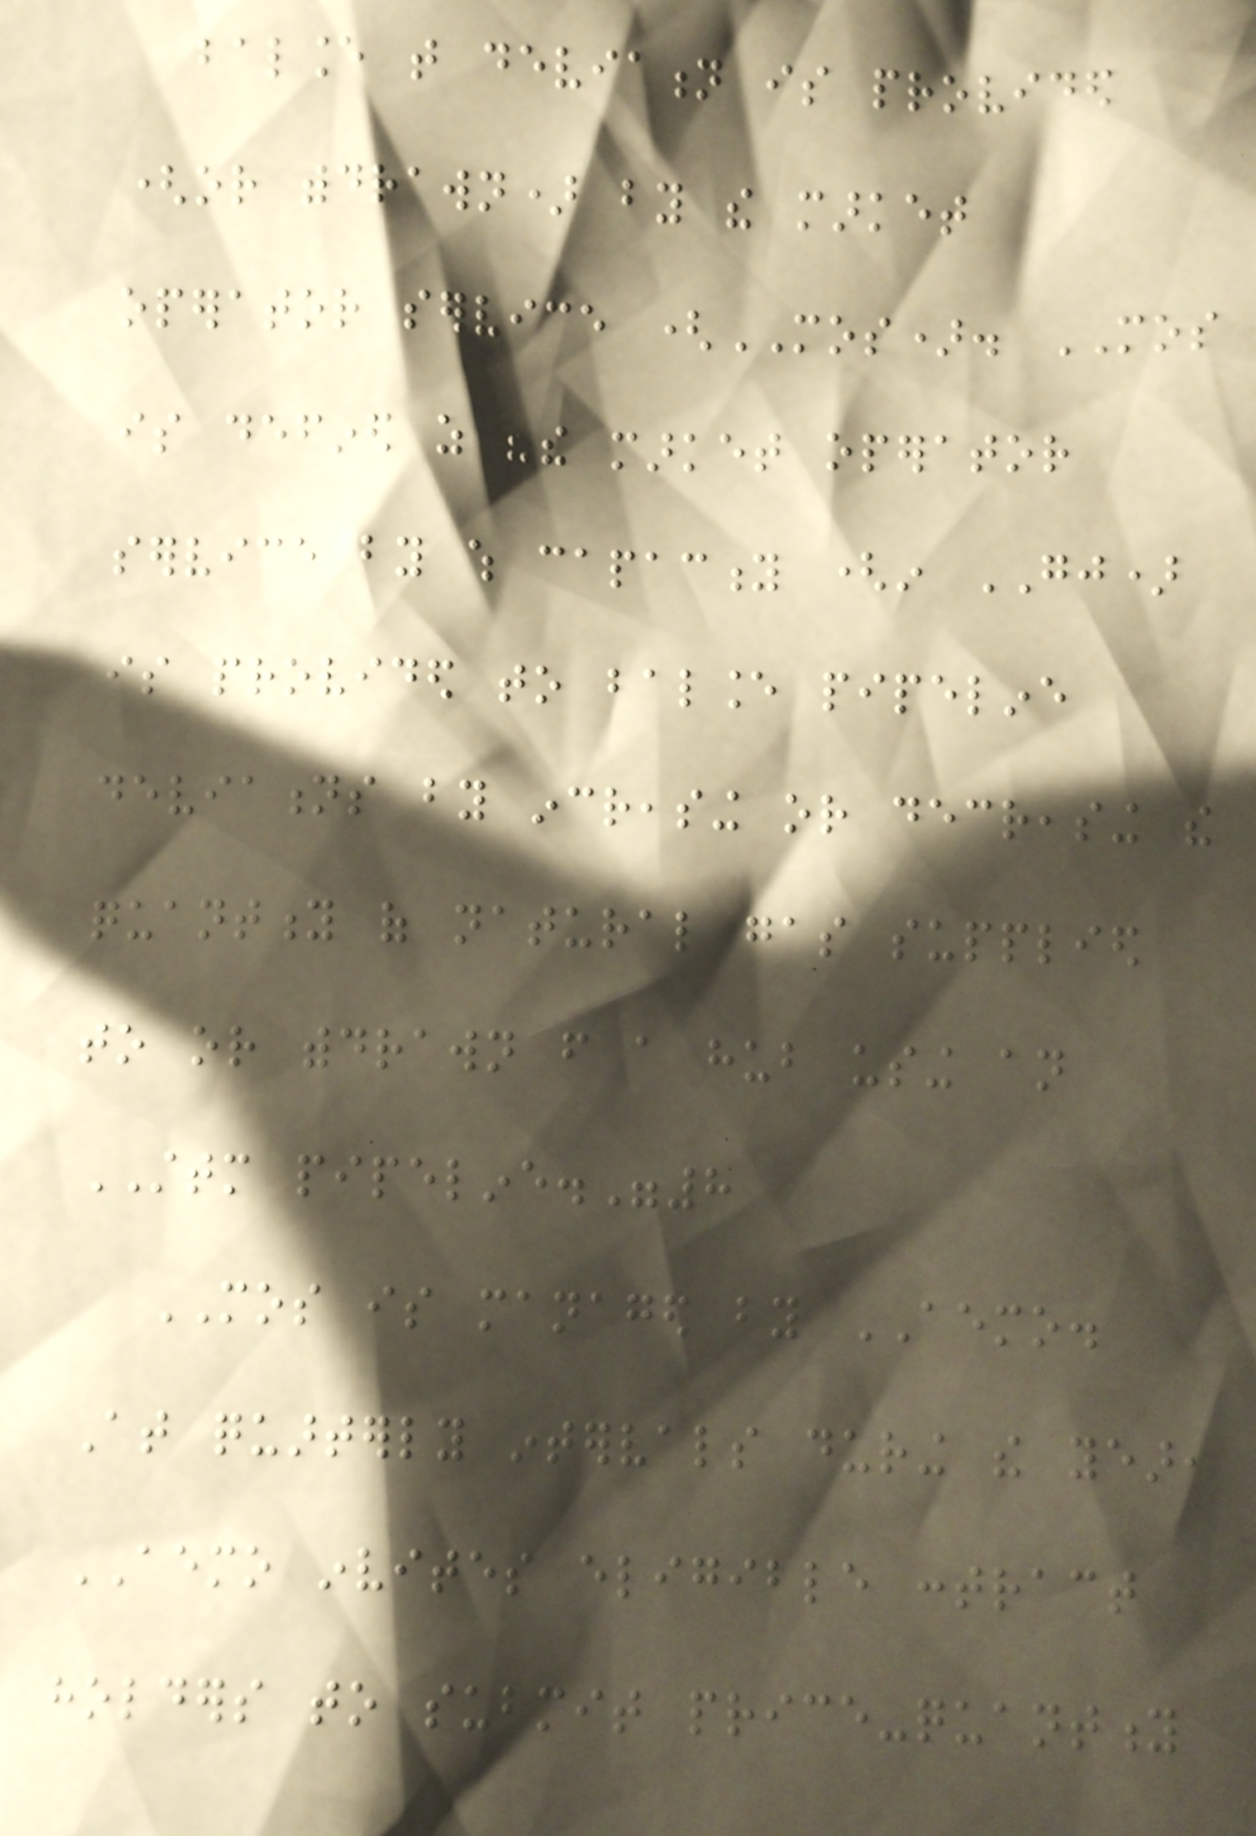balance that deviation is provided
(or withdrawn) by the market
operator service (MOS). MOS
is defined as "the market operator
service by which capacity (in GJ)
is provided to balance pipeline
deviations by increasing or decreasing the
quantity of natural gas supplied
to or withdrawn from a hub using an
STTM pipeline."8
MOS is managed by AEMO.
At quarterly intervals during the year,
AEMO invites eligible contract
holders to submit price-quantity
